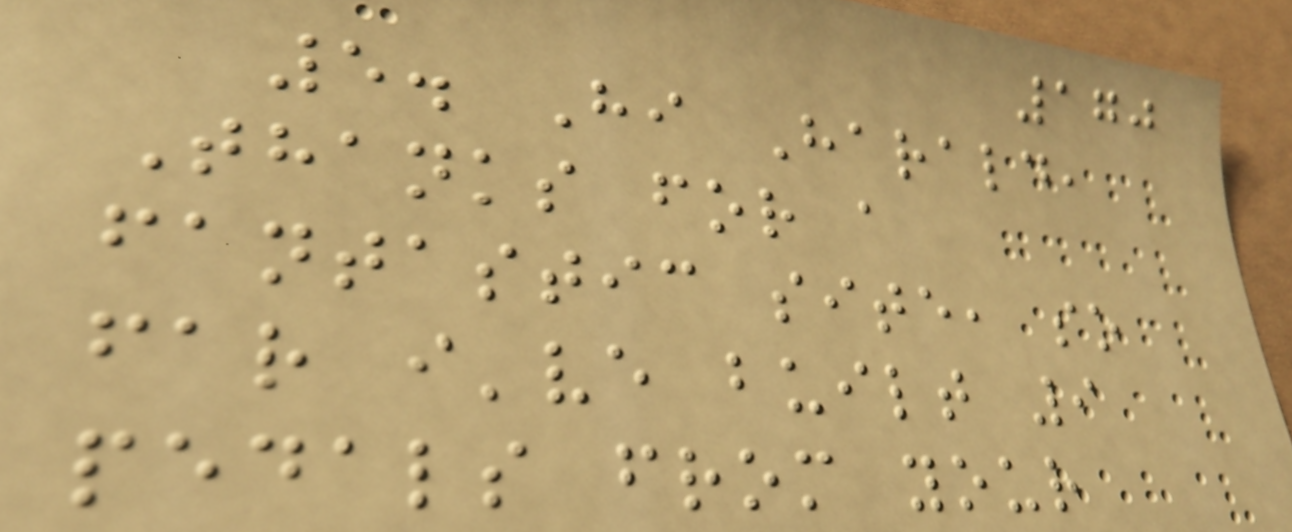170
5. Hi Harald,
Thanks for a
fantastic site, so
far i've built 9
pedals from your
